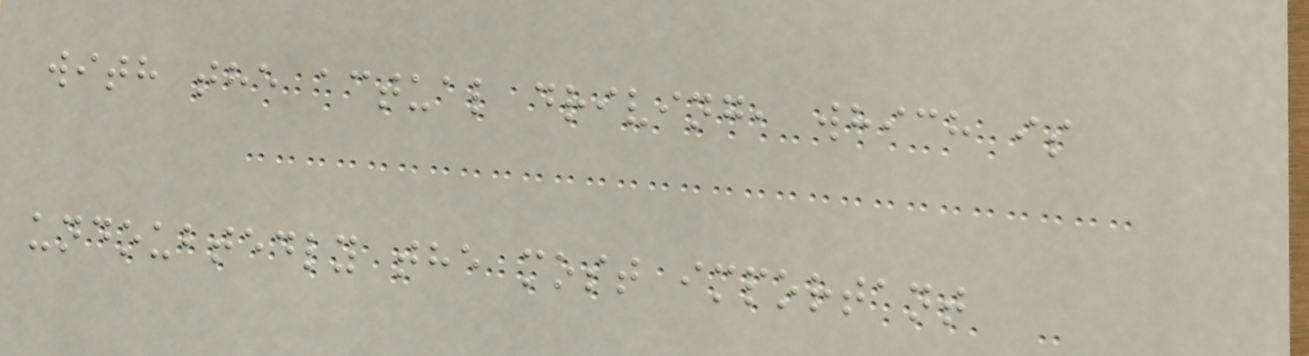with the actual driving, which is
undoubtedly the most important
